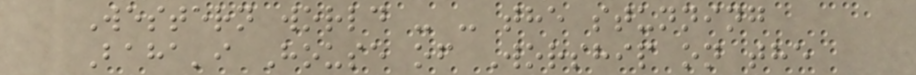Western world - - the stunning
Baha'i House of Worship on the
